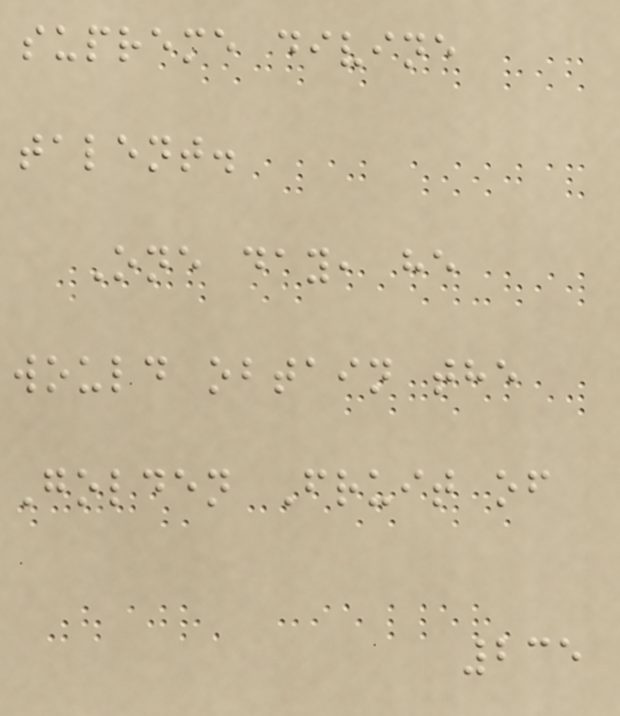supreme divine
talent.
One day, he
would obtain the
Golden Fruit of
235
